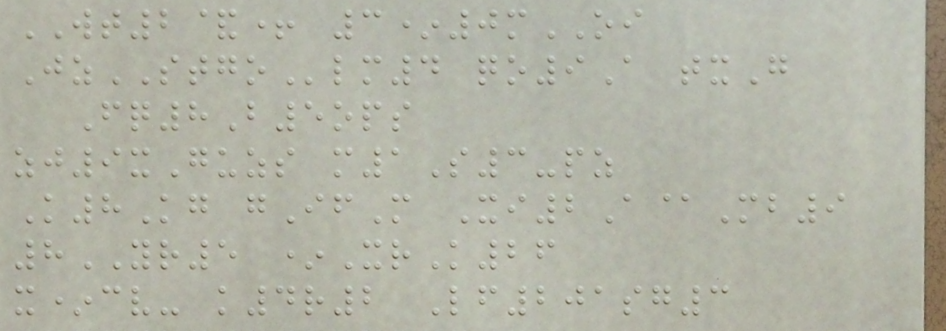WT2&+ 3*0mOI
JzSTGOlm4 qo9A txG
Fq8B5ops
zj9xGuzs m1S3-pz
K8Kg gIfM Xi2A@Mb9
8YR5 *XrK26
x*cv- k4r2 Lf201sg3
